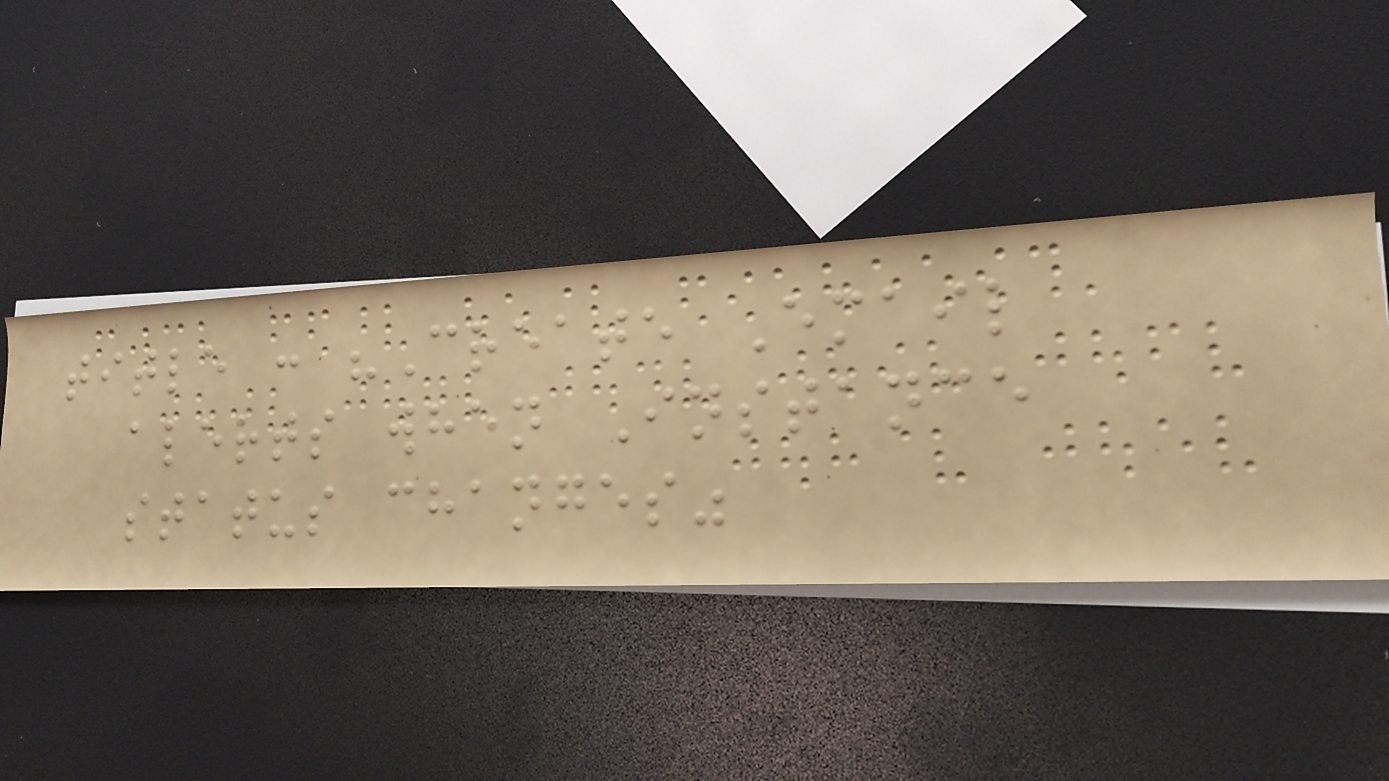title : "Create Email
alerts when Instance
status changes"
